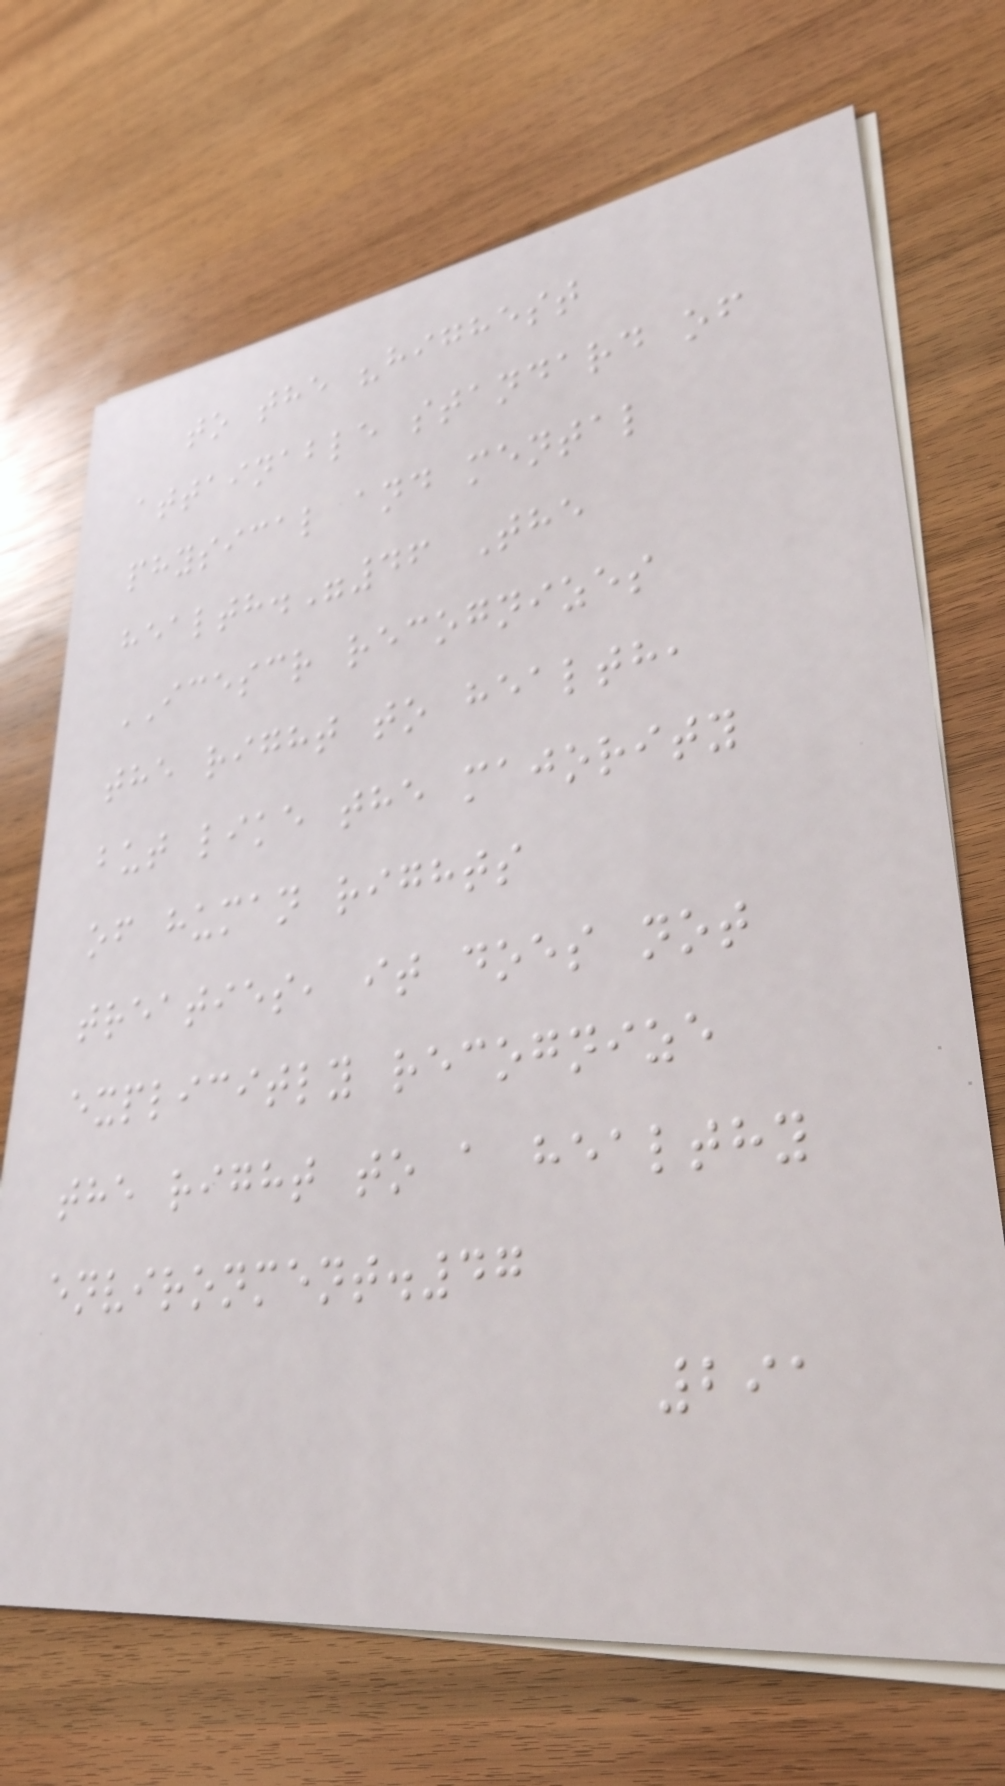to the "highest
attainable standard of
physical and mental
health."46 The
ICESCR recognizes
the right to health,
but like the majority
of human rights
treaties, it does not
explicitly recognize
the right to a healthy
environment.47
291
